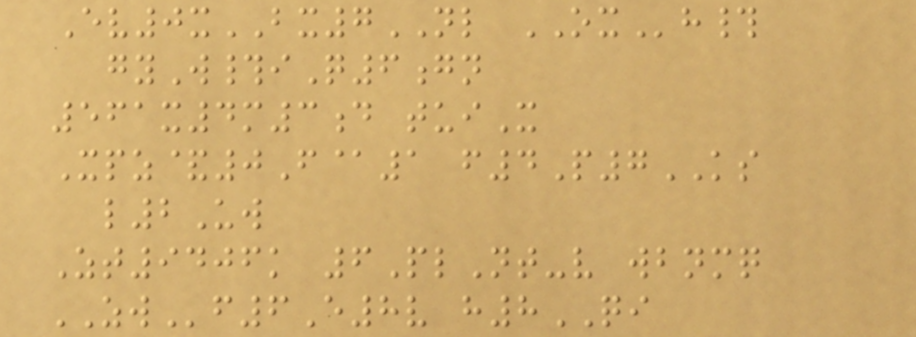Ev0xBX7NL OXh#
gyW#iQ6gn
561x4m3d tuiX
Xpz&0F@1 f4P7KS
l2Uw
Zt9406k 6PlNt-v wbnmq
ZWf6E8v h8QI
